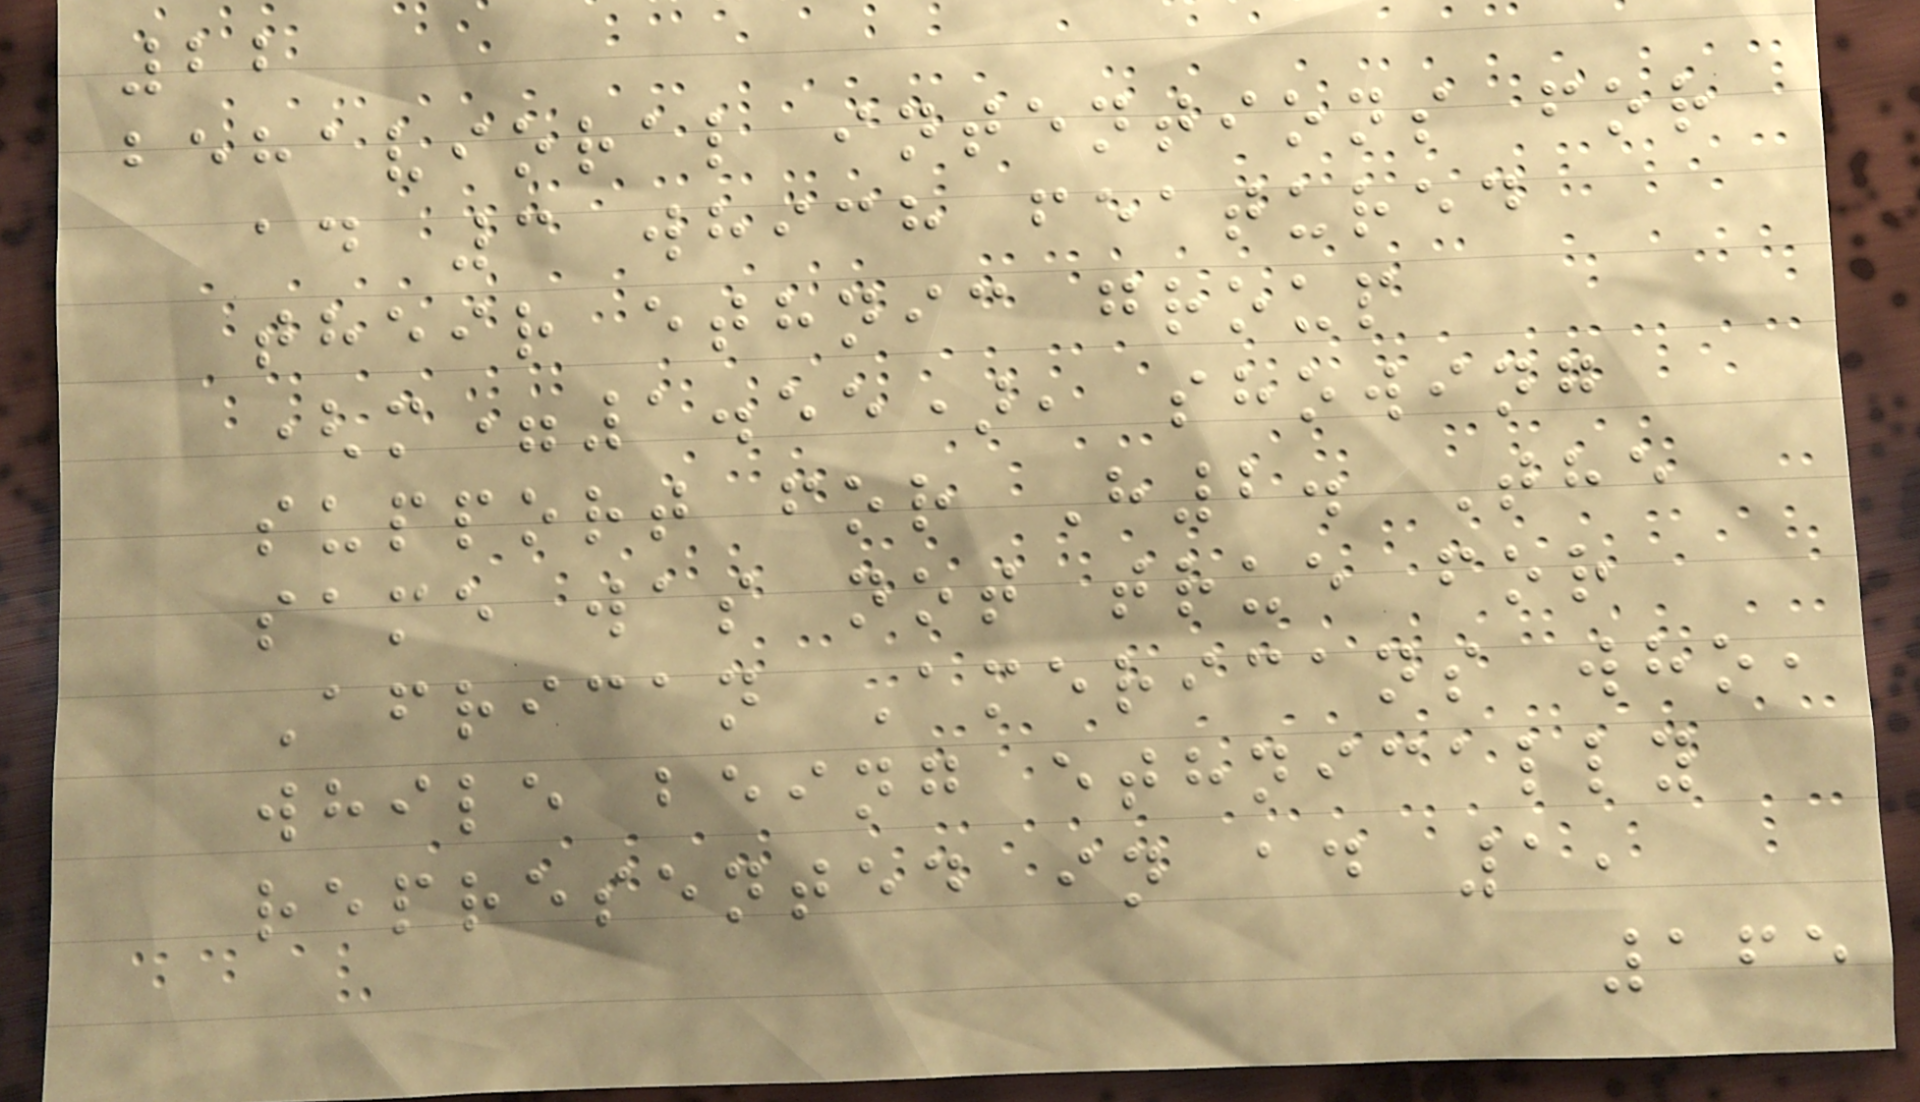22
behavioral intentions for
ad 3 which featured
their ethnic group
(m=1.55), showing
support for H2. The
same was not true for
African Americans who,
while being ethnically
represented in ad 1,
165
